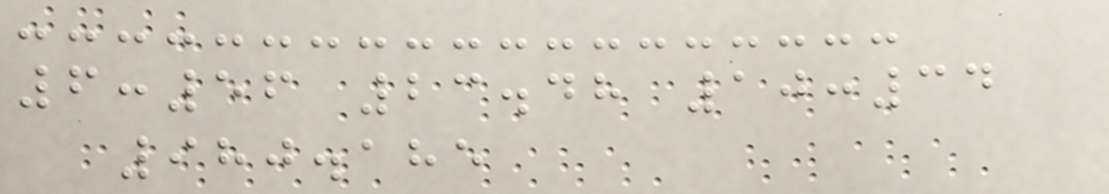6:56 23.48 10:34
980.185
